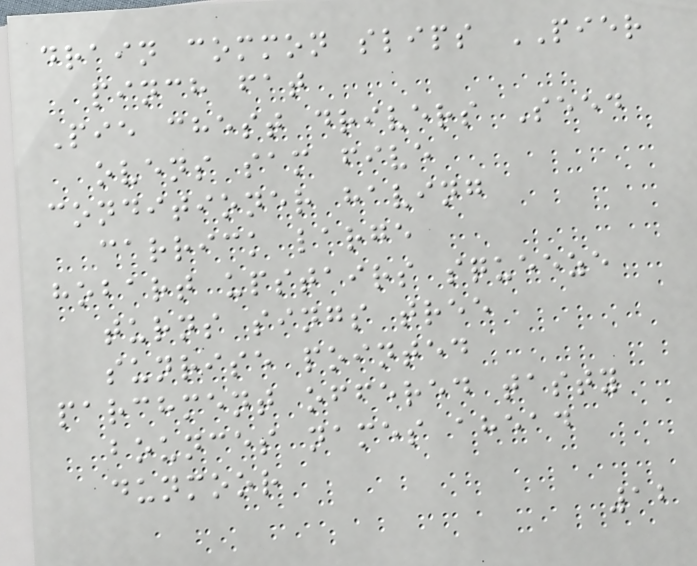drain common slips PIER
pinch fat
Pie chest drivers Seed
ovens sam five
conditioner having
carrick large
hobart upstairs squeeze
turns sings tree
sunrise pointed
parchment offered tasty
bounces names ahead
dunmoor
12
